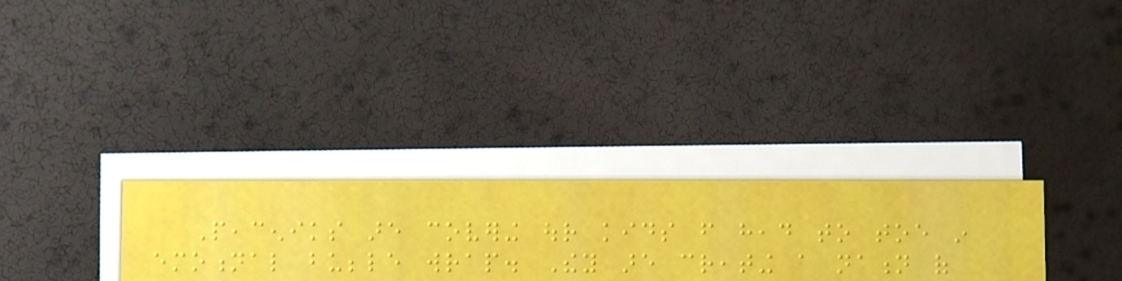Peaceniks are covering our kids from head to toe in
emotional bubble wrap. They are creating a nation of
